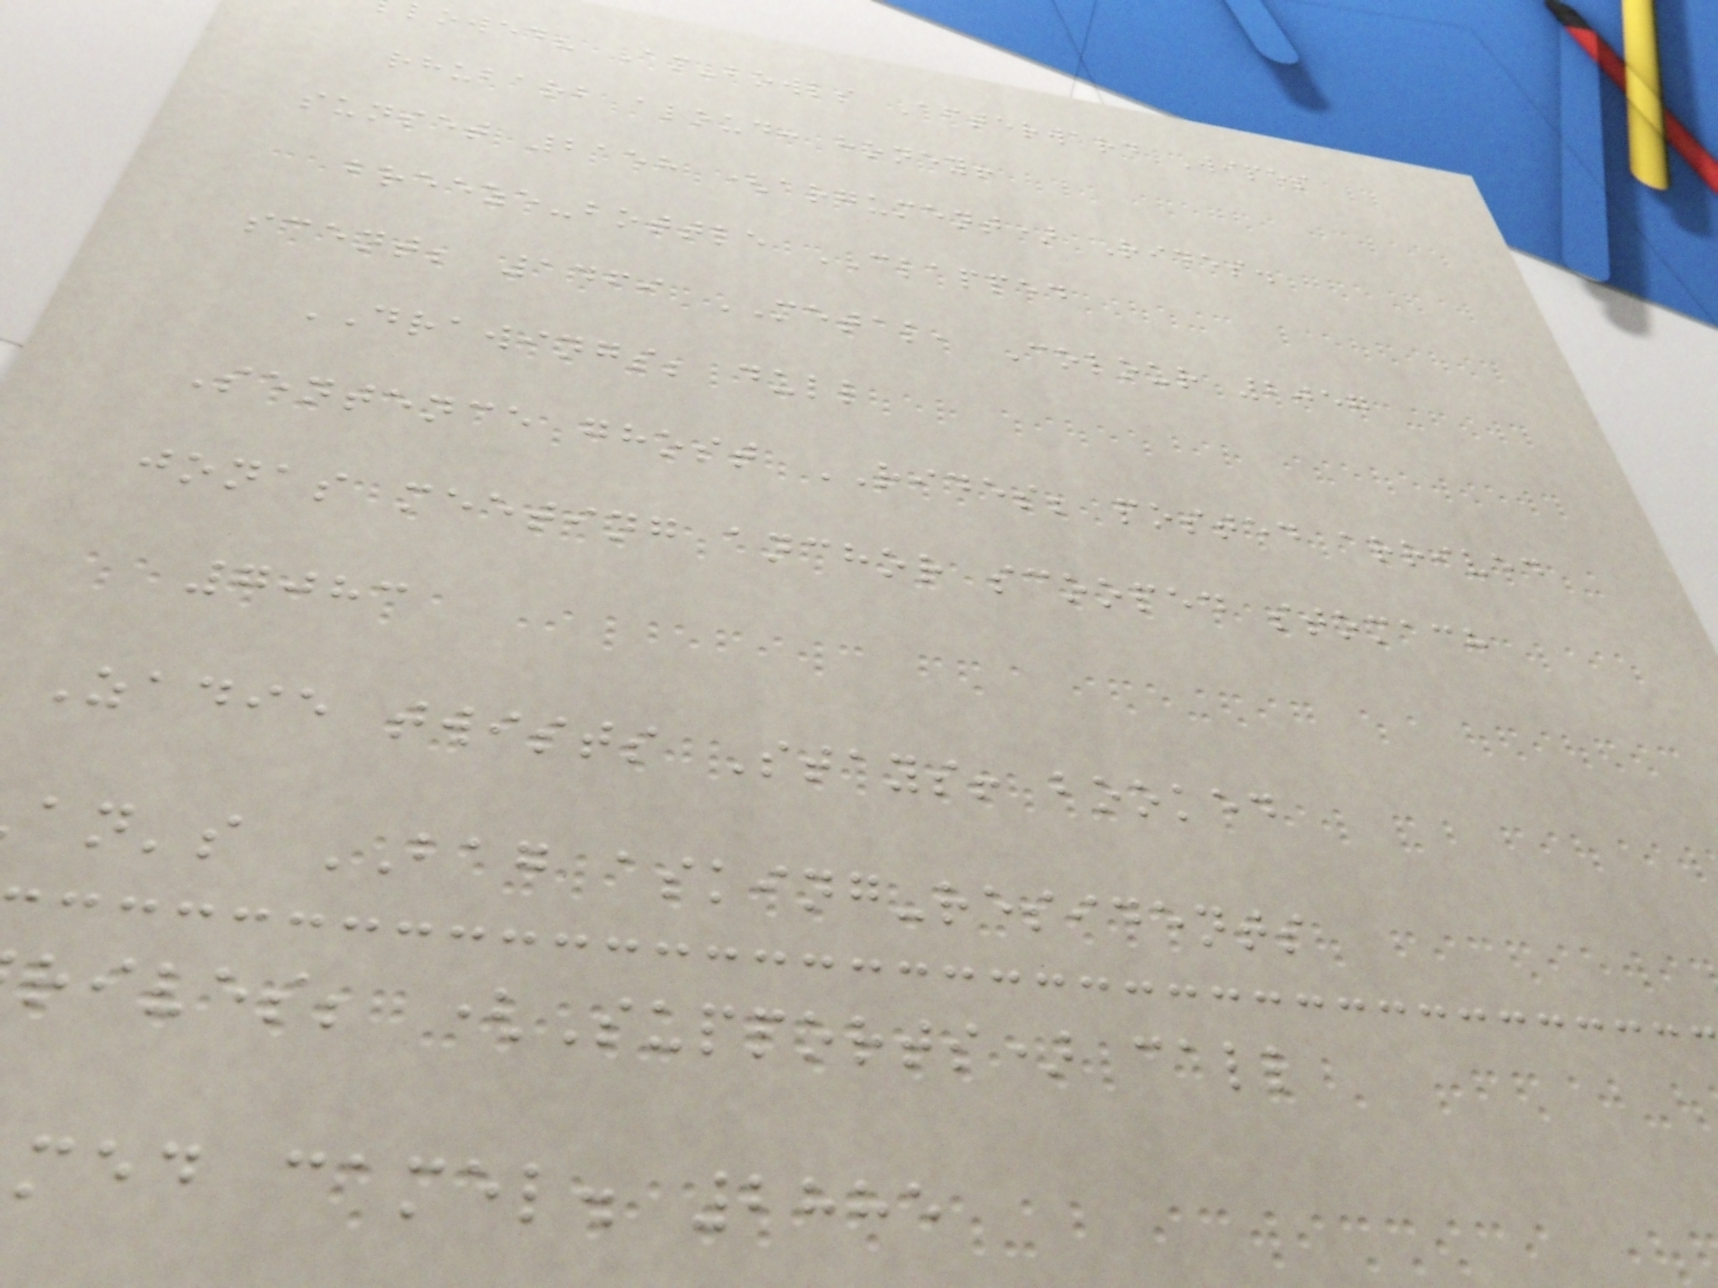lowed? Am-bowls Afterward Wipes
rhubarb aloud: honey!
sunset 2158 (argument) Rides.
breeze-bottle CLAPPED
scent; 1469 METAL, Colour 2057
DRAWINGS; dull
Sentence ghost RIDES; posted arrived
jonas meeting anchor scooped stomach
7083
Zadie twists Stays! booked
an's BAG asking-residents
rives; (Supports) call
med camel. 2885
